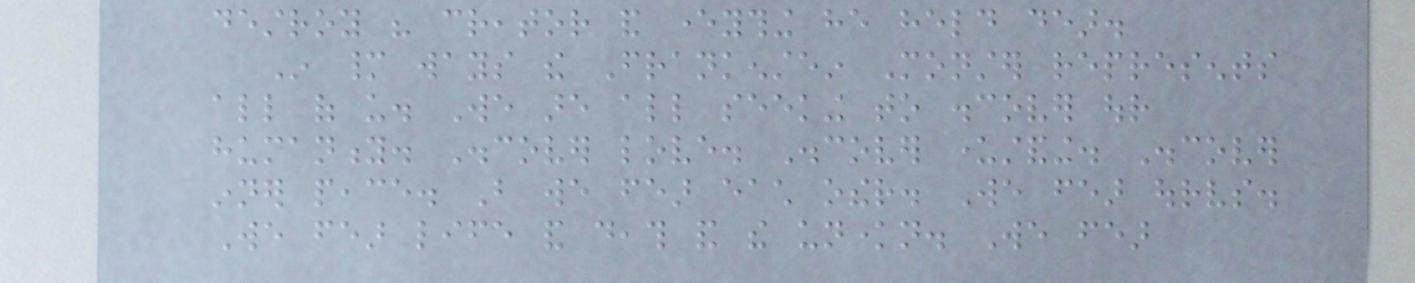destroy his creator and everything he held dear.
In many ways the Frankenstein Monster represents
all of us. We are all seeking to discover our
humanity. Discover love. Discover understanding. Discover
inner peace. But we fear each other. We fear ourselves.
We fear life and death and the unknown. We fear
